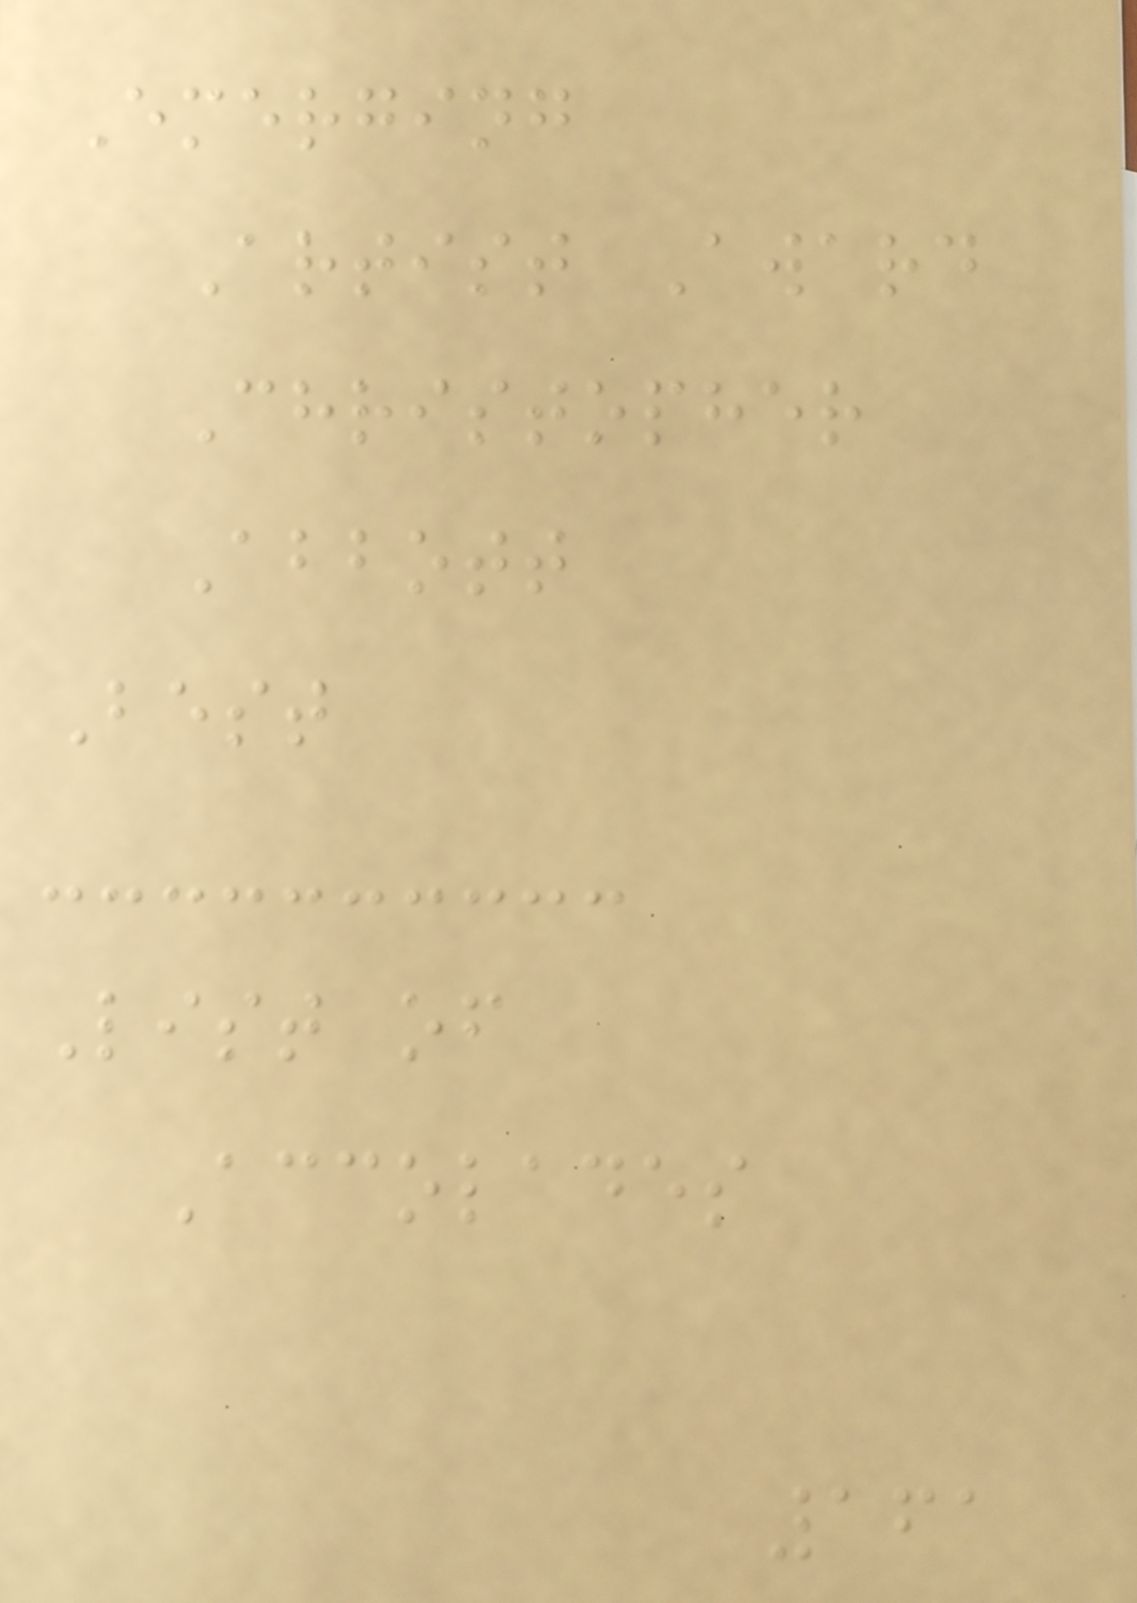Emerging
Artist Award
Christopher
Abbott
Best
List of
Accolades
161
